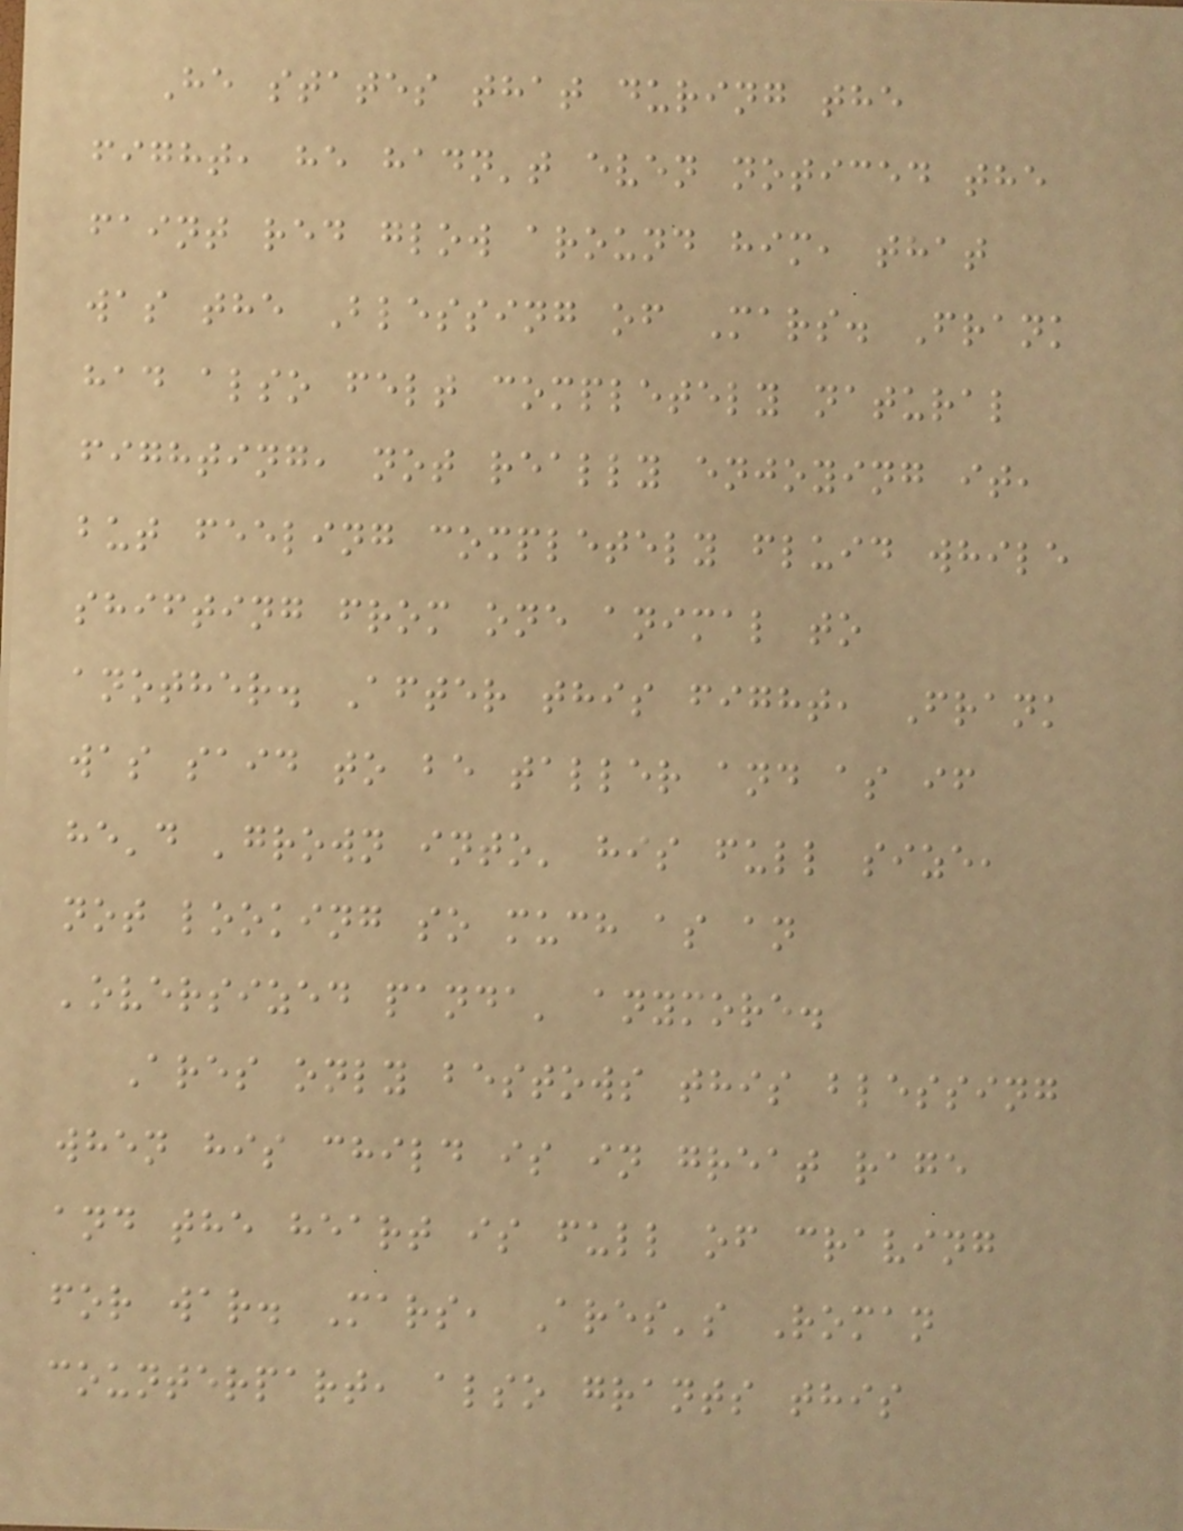He states that during the
fight, he hadn't even noticed the
faint red glow around him, that
was the Blessing of Mars. Frank
had also felt completely natural
fighting, not really enjoying it,
but feeling completely fluid while
shifting from one animal to
another. After this fight, Frank
was said to be taller and as if
he'd 'grown into' his full size,
not looking so much as an
'oversized panda' anymore.
Ares only bestows this blessing
when his child is in great rage
and the heart is full of craving
for war. Mars, Ares's Roman
counterpart, also grants this
